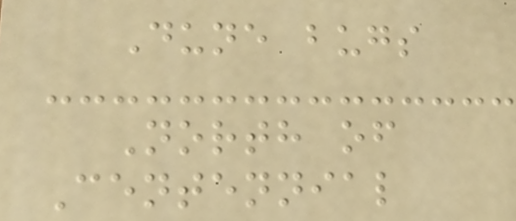Dune bugs
North of
Centennial
